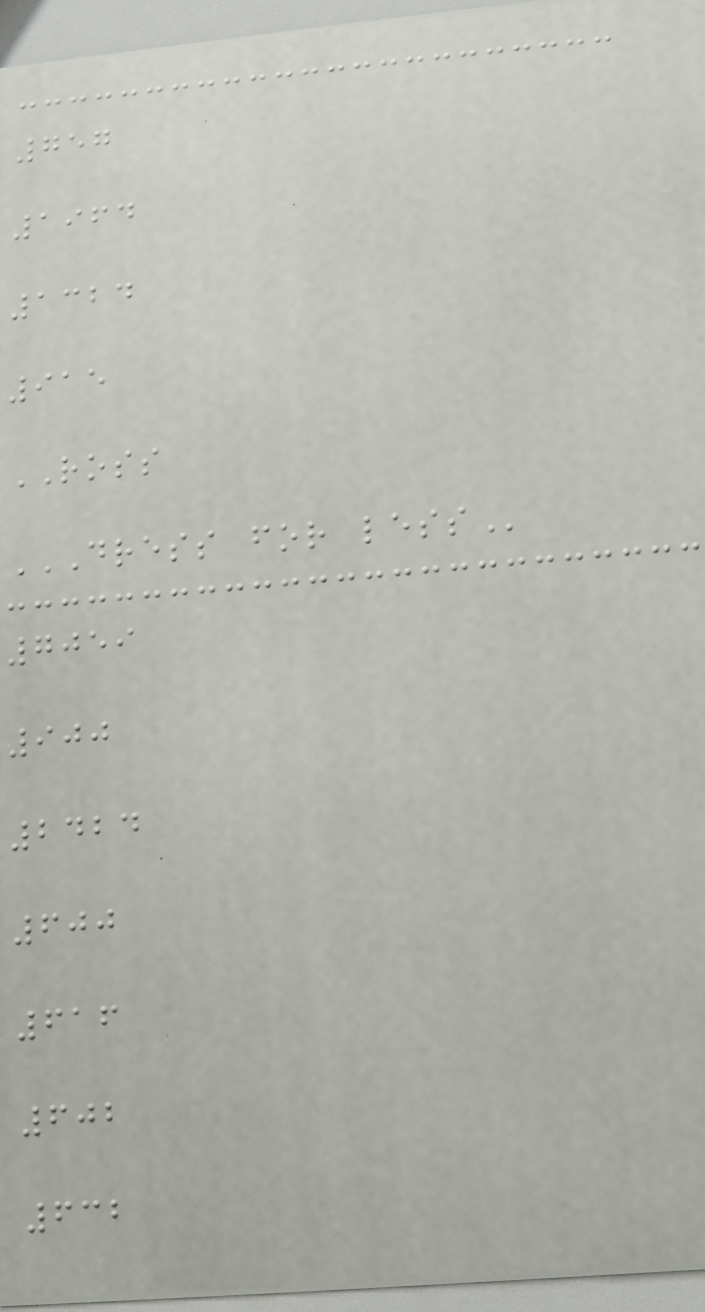757
1964
1324
915
ROSS
DRESS FOR LESS
7059
900
2424
600
616
602
632
